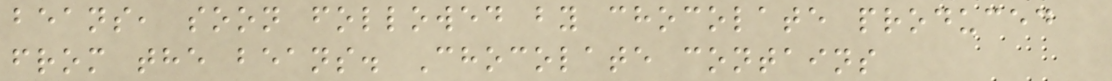beans, soon followed by chocolate produced
from the beans. Chocolate contains
